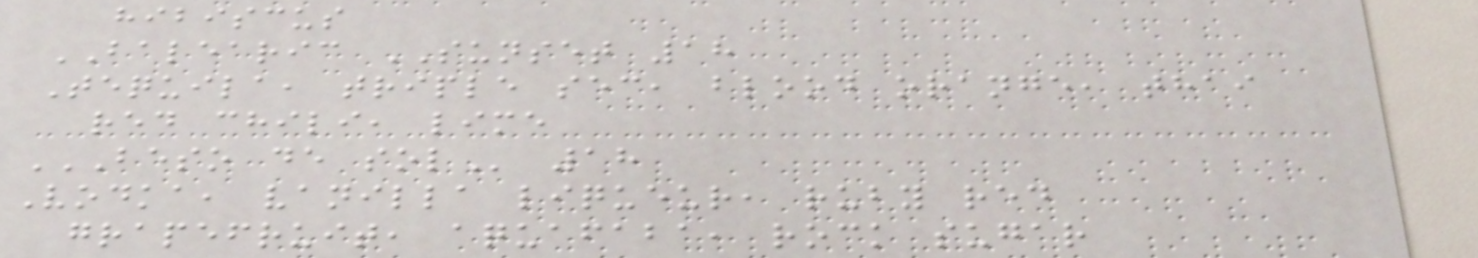hibiscus
BALEARIC SUNSET 18
Tequila, triple sec, blood orange, thai
red chili, lime
BESO DE SOL 18
Vodka, vanilla liqueur, ruby red
grapefruit, aquafaba, rock sugar
